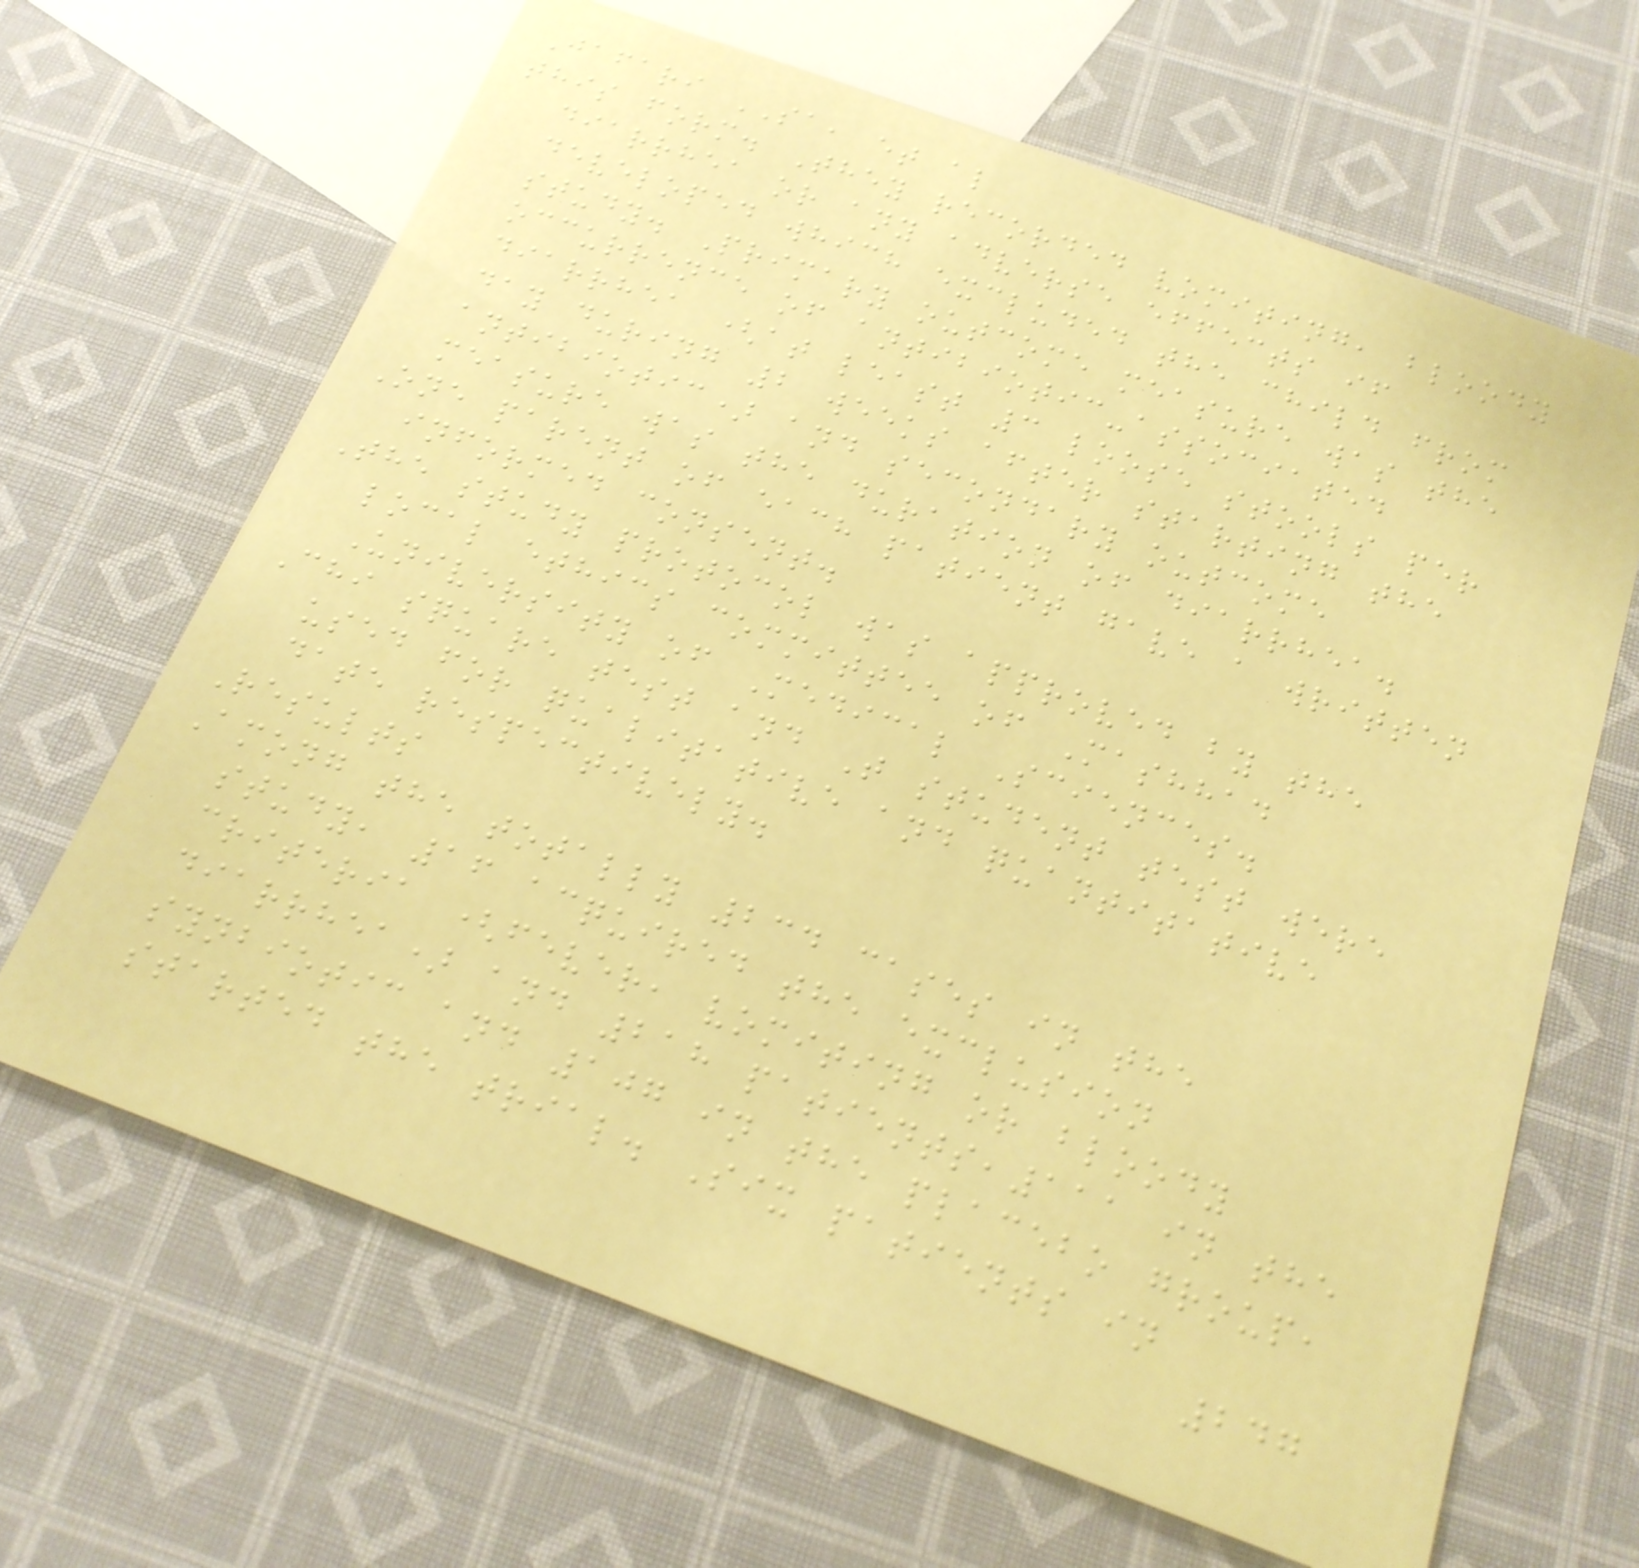Jafari SA, et al
this form. They recorded vomiting, bloody
diarrhea or any adverse effects if
developed which excluded the child from
study. Primary outcome measure was the
occurrence of antibiotic-associated
diarrhea (at least 3 loose stools per
day during 2 weeks after starting the
antibiotic) and secondary outcome
measure was the duration of diarrhea.
One parent of each patient gave a written
informed consent.
The study protocol was approved by the
local ethics committee of Mashhad
University of Medical Sciences.
Chi square test and T student test were
used for qualitative and quantitative
date respectively.
Results
Among the totally 234 cases in the
study, 16 acquired the exclusion
criteria (fever, vomiting or bloody
diarrhea) and 218 patients,111 in the
synbiotic and 107 in the placebo group,
started the trial. Six patients in
247
